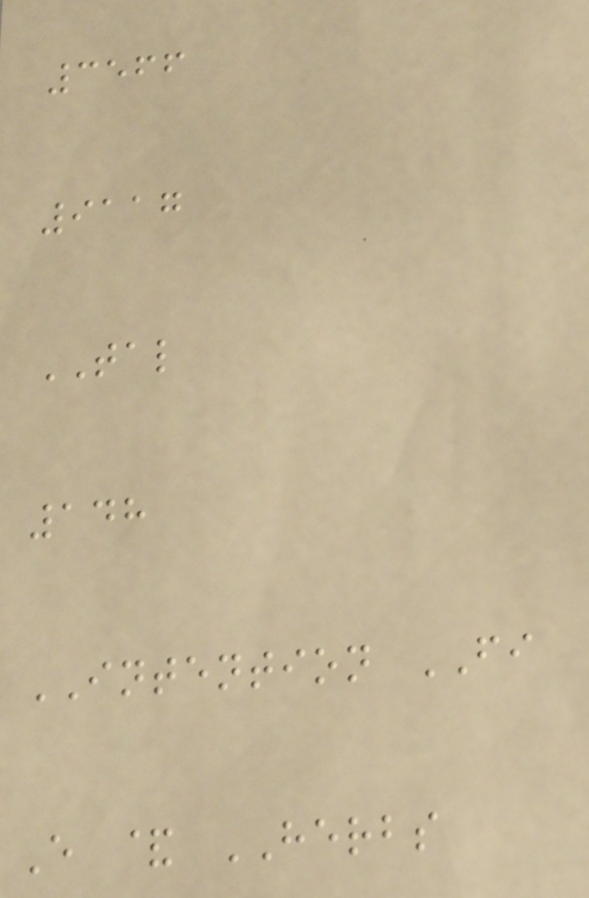3566
9117
TAL
148
INTENTION FI
E & HERBS
